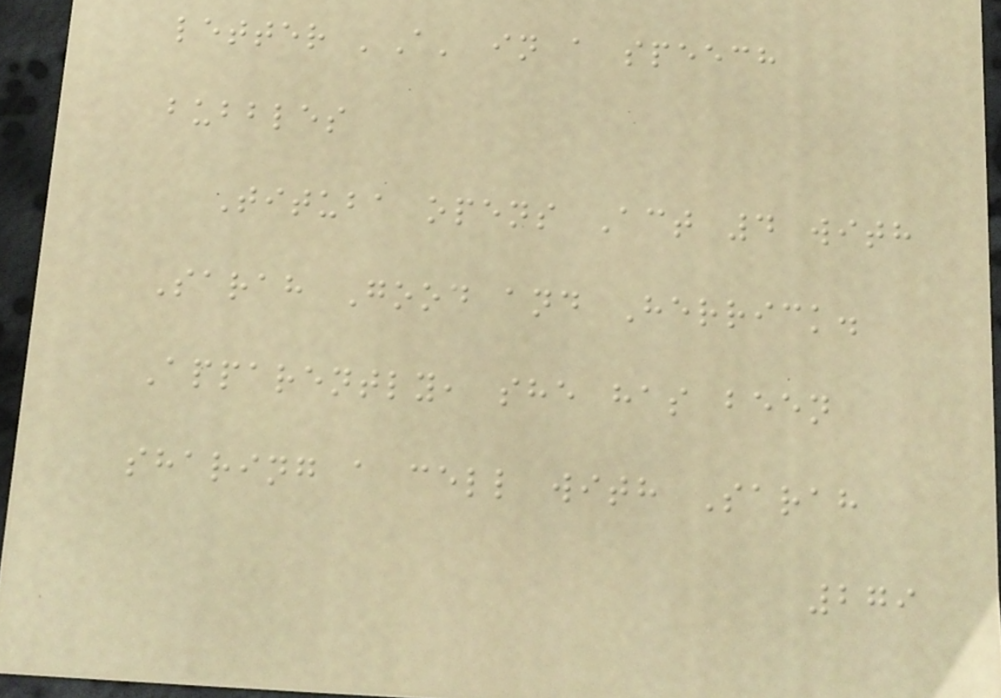letter 'A' in a speech
bubbles
Tituba opens Act 4 with
Sarah Good and Herrick.
Apparently, she has been
sharing a cell with Sarah
279
